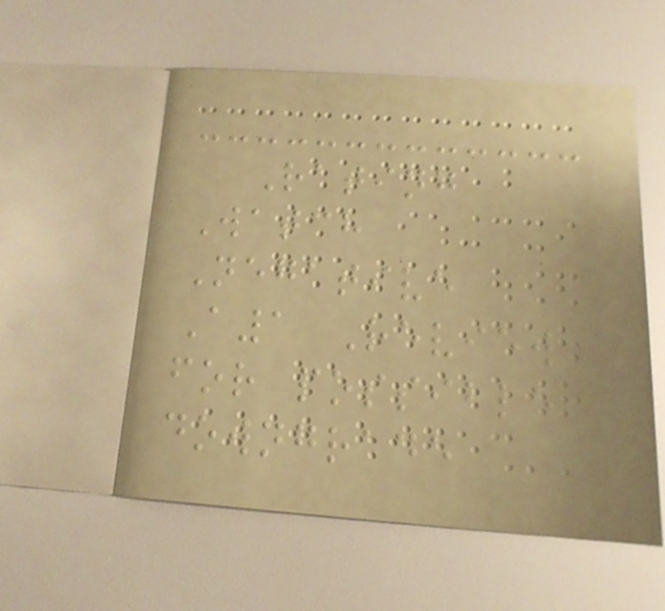Rating
Watch
Negative
A1 Review
for possible
downgrade
